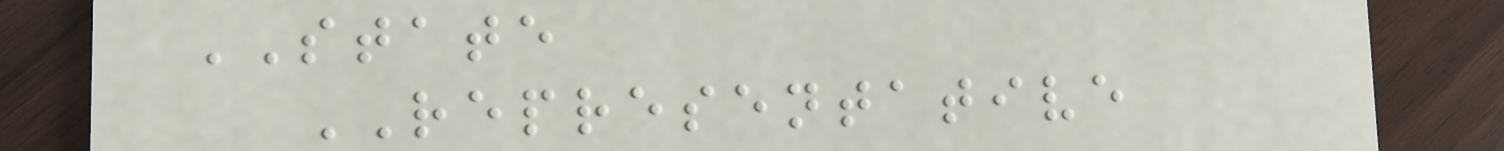STATE
REPRESENTATIVE
